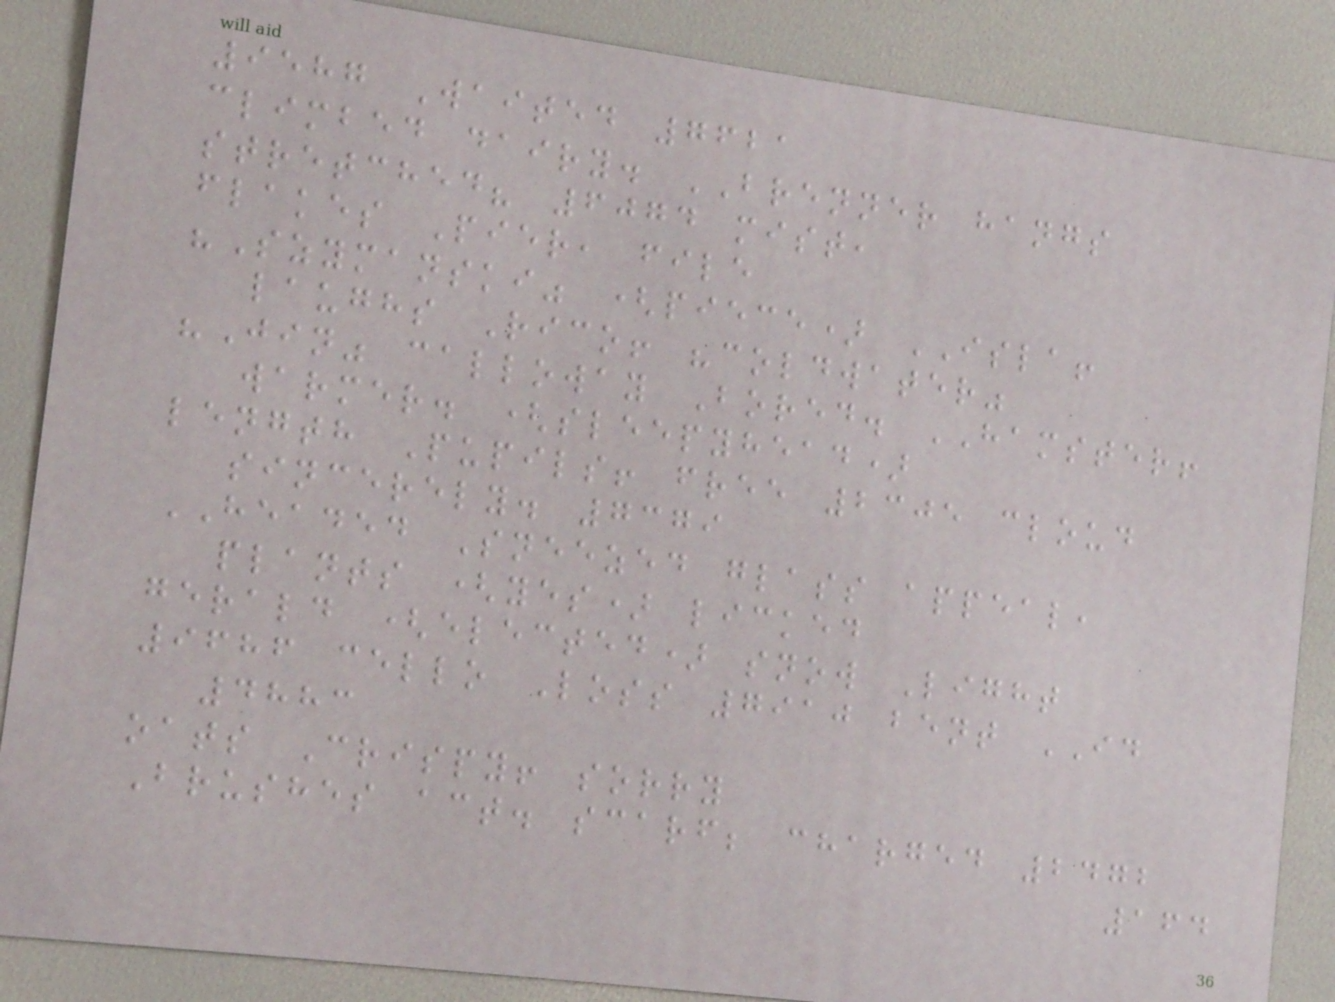9587 Waited 7621
climbed dairy. BRENNER hangs
stretched? 6074 mist,
flakes Pier, file
"Szymanski" (piece) ISLA!
laughs Rico! "coldwater"
"Jin" calloway Bored. HAMSTER!
warmer. (sleepyhead)
length Pupils! free 2305 cloud
sincerely. 7379
HEADED Sneezed glass appeal,
plants (yes) licked
gerald (elected) snow Light
9686 cello Loss 7910 bent ID
4883
oats Crispy! sorry
Brushes act. scarf; charged 2472
164
